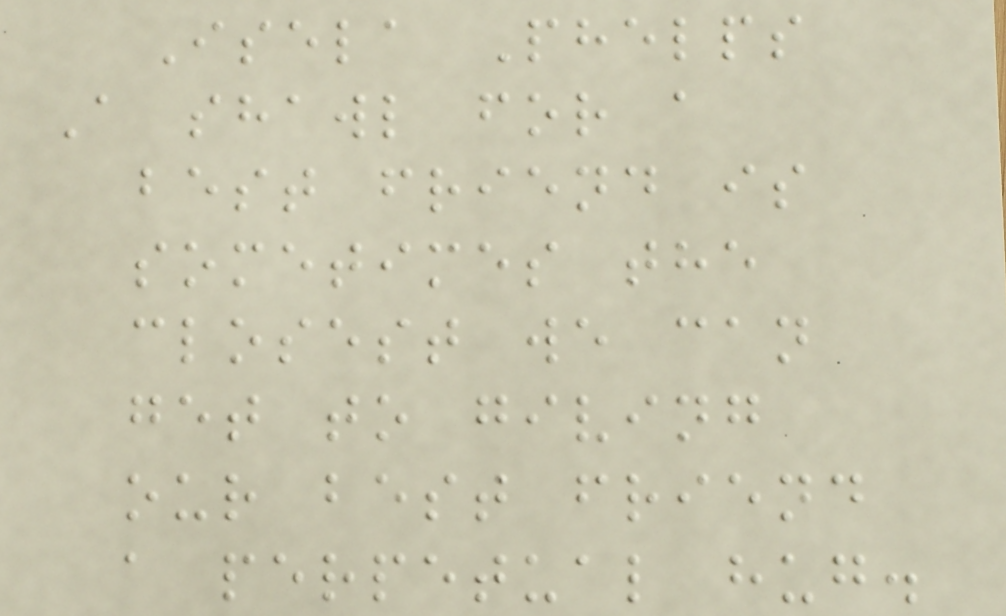Isela Phelps
A shawl for a
best friend is
sometimes the
closest we can
get to giving
our best friend
a perpetual hug.
